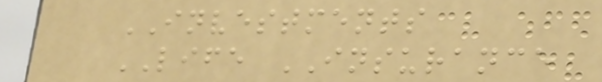INVESTMENTS
LIFE INSURANCE
